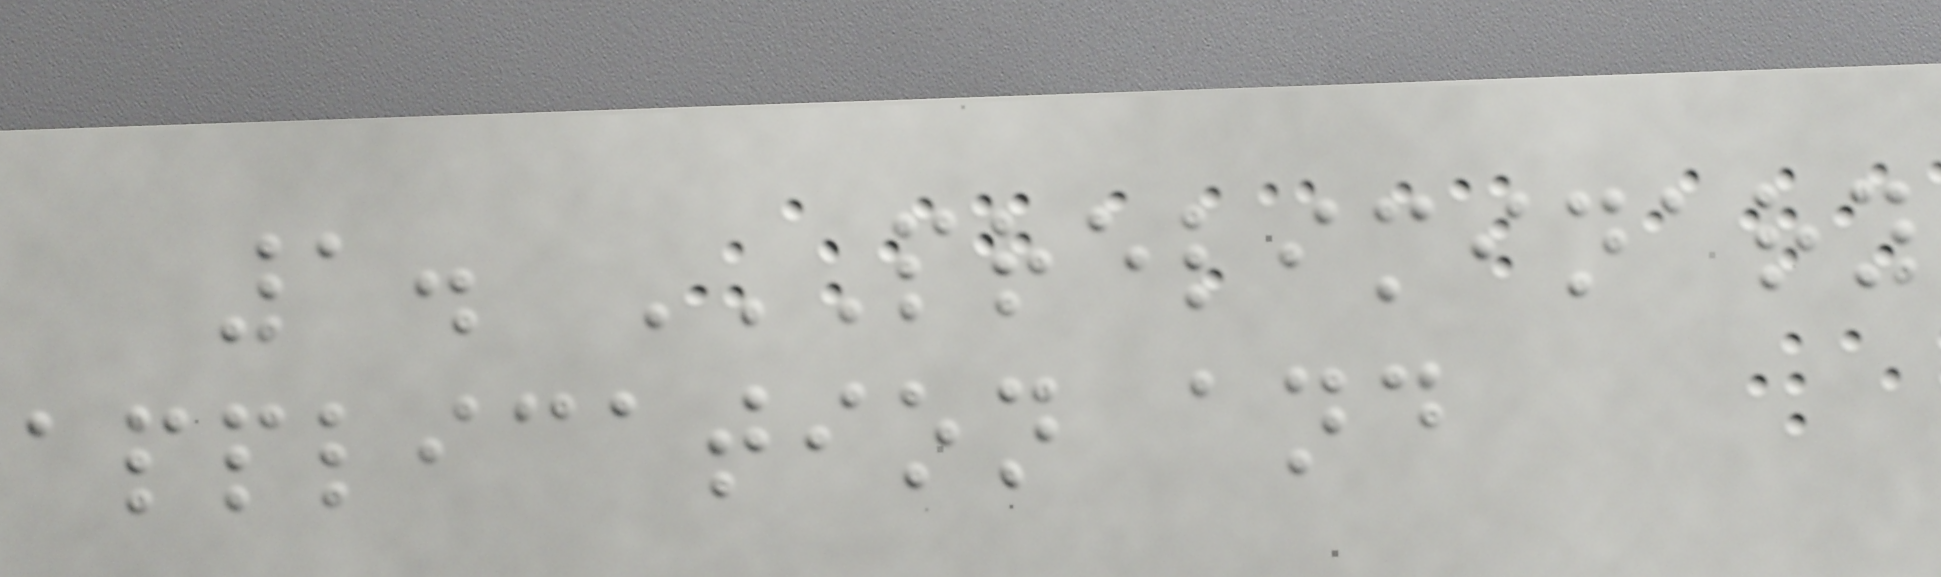1. PRELIMINARY
APPLICATION AND
